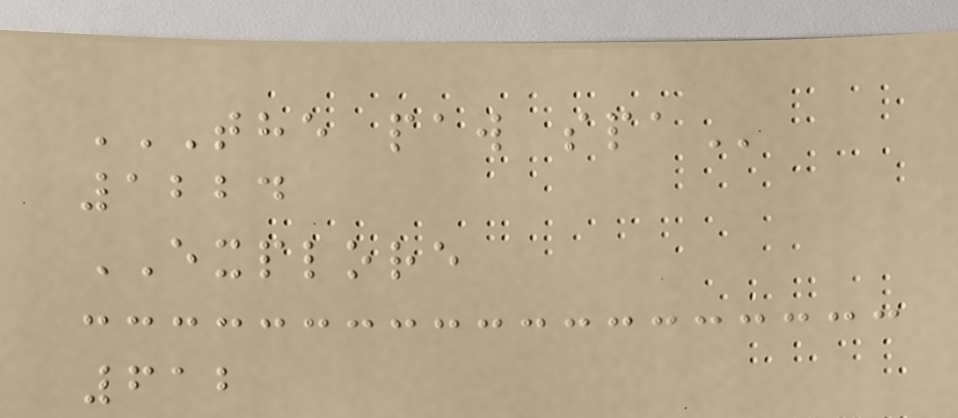THE PAW SPA
1224
EXPLORE
612
